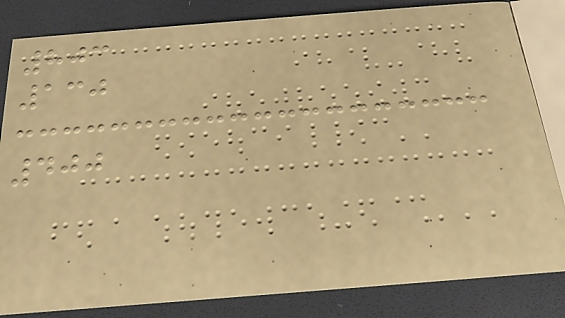803
130
400
